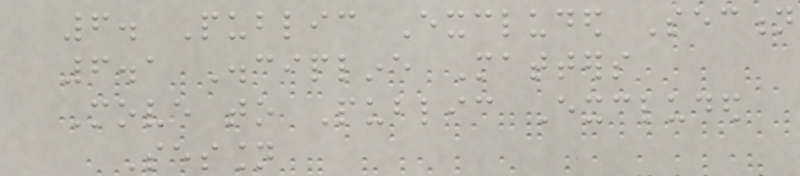6. Public Excluded Section
6.1 Discipline Matters
Move to Public Excluded
Session
